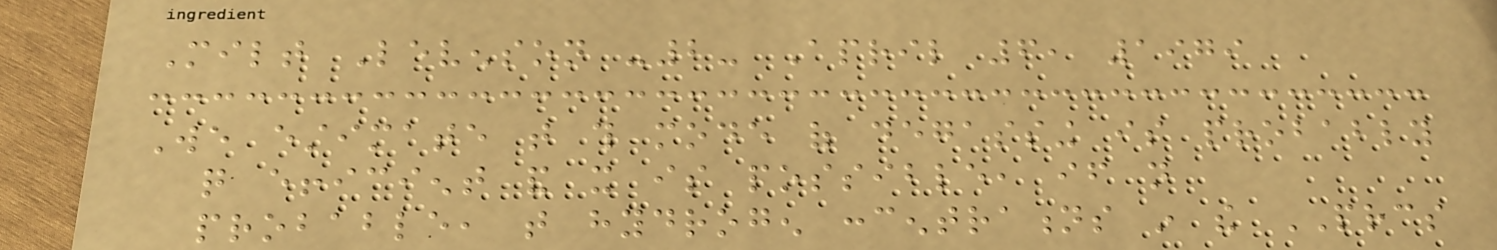Milt Levenson -2- April 6, 1979
We estimate that this mode of degassing is probably
quite efficient and it is possible, if not
probable, that hydrogen concentrations in the PRCS
